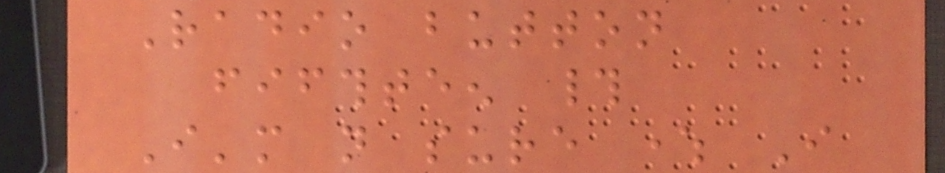Radio button
fifthteen #
I'm not sure where I
